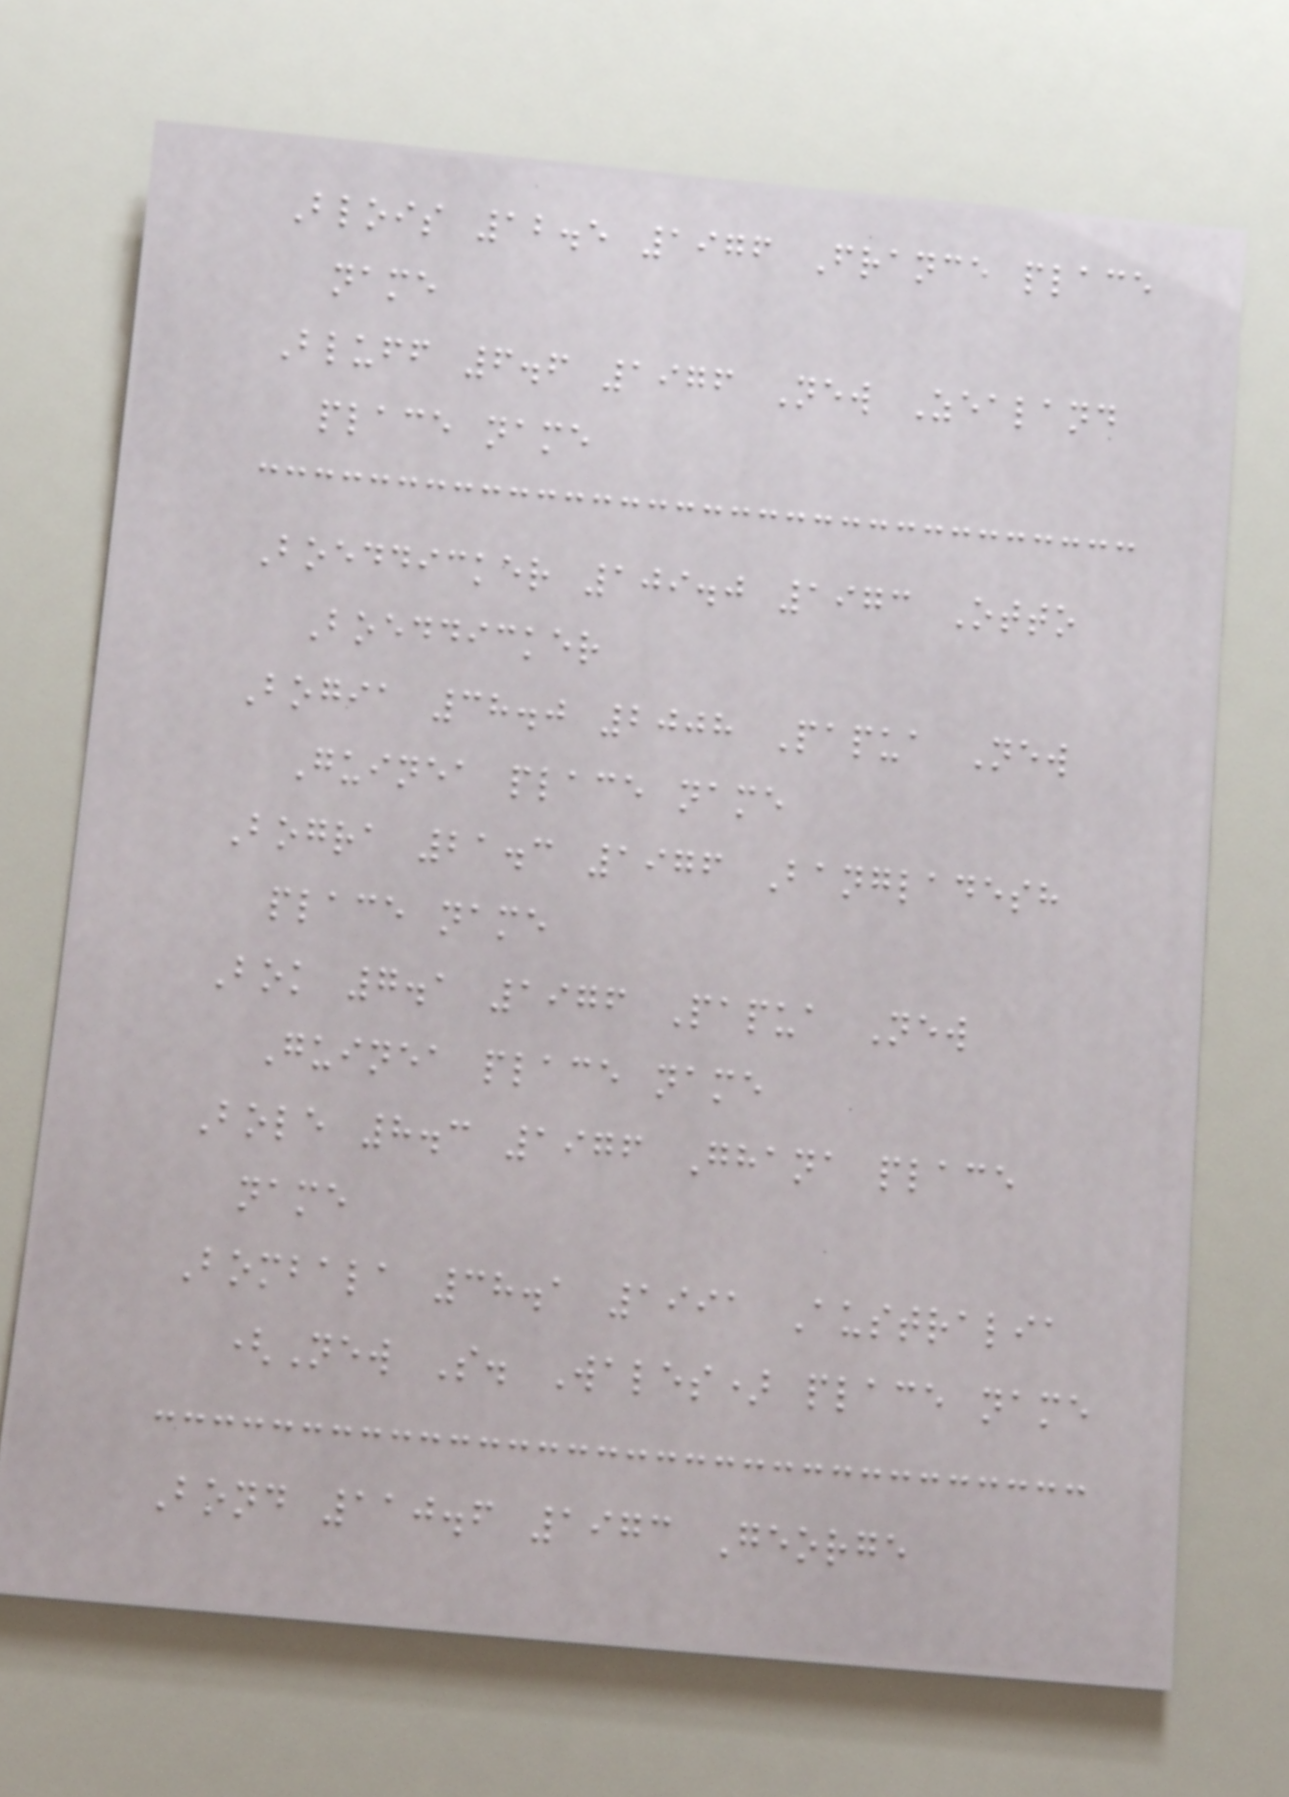Blois 12.5 1976 France place
name
Bluff 6.6 1976 New Zealand
place name
Boeddicker 109.0 1973 Otto
Boeddicker
Bogia 38.0 2008 Papua New
Guinea place name
Bogra 21.3 1976 Bangladesh
place name
Bok 7.1 1976 Papua New
Guinea place name
Bole 8.3 1976 Ghana place
name
Bombala 38.1 1991 Australia
(New S. Wales) place name
Bond 110.6 1973 George
